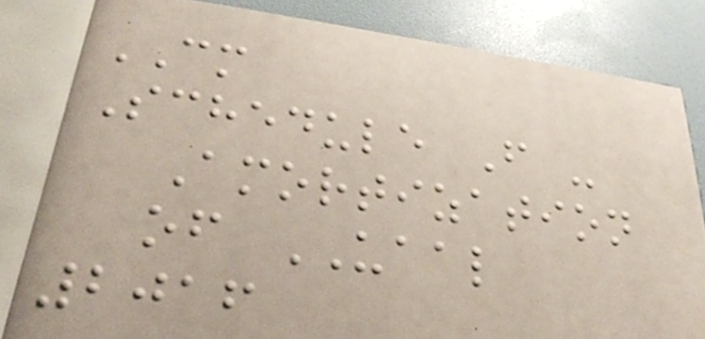CM
Schedule F -
Amortization
of UAAL
2016
